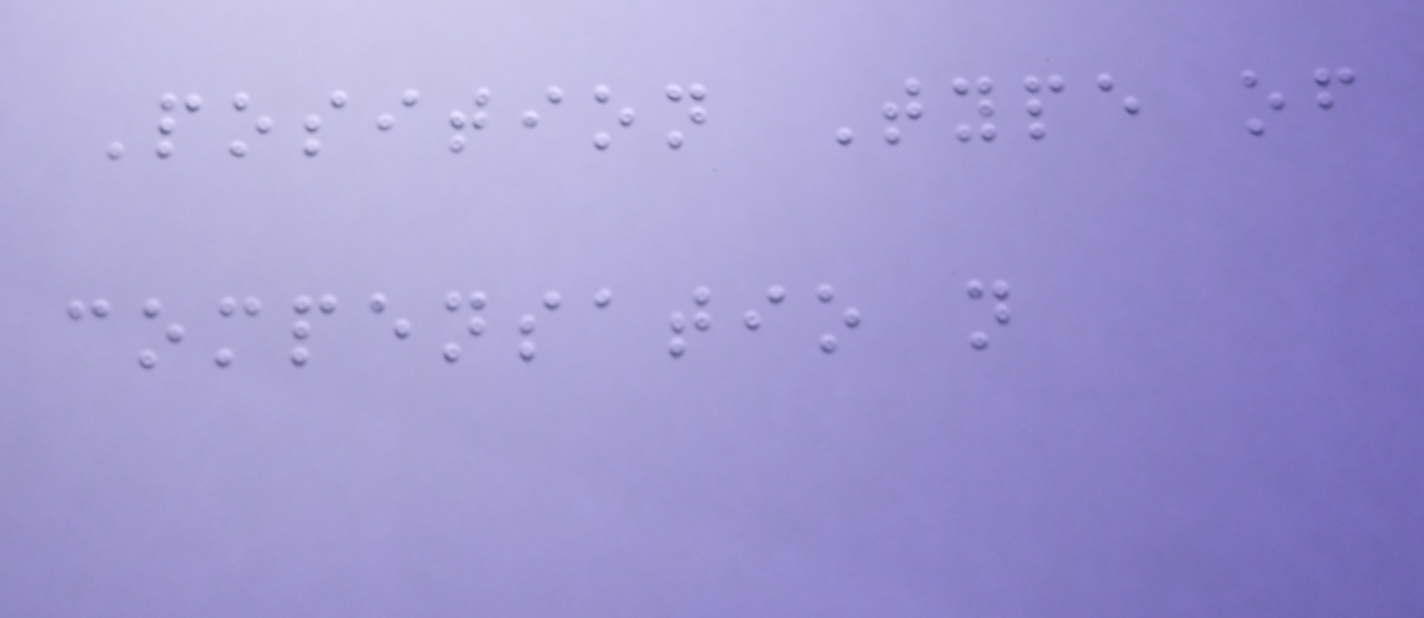Position Type of
compensatio n
